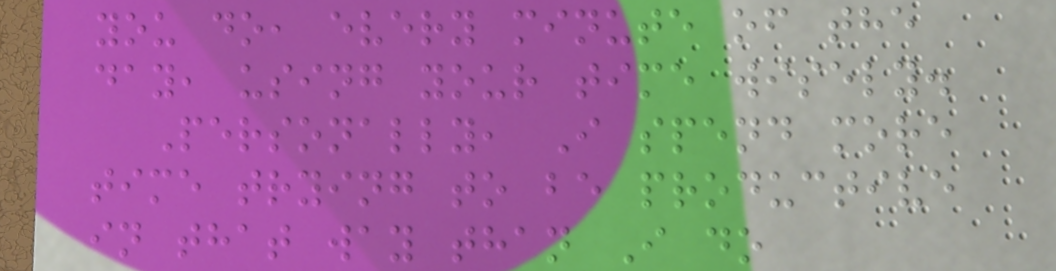you do, every minute of the
day, using your time wisely.
Personally, I spend more
time trying to be productive
in that way than I do
